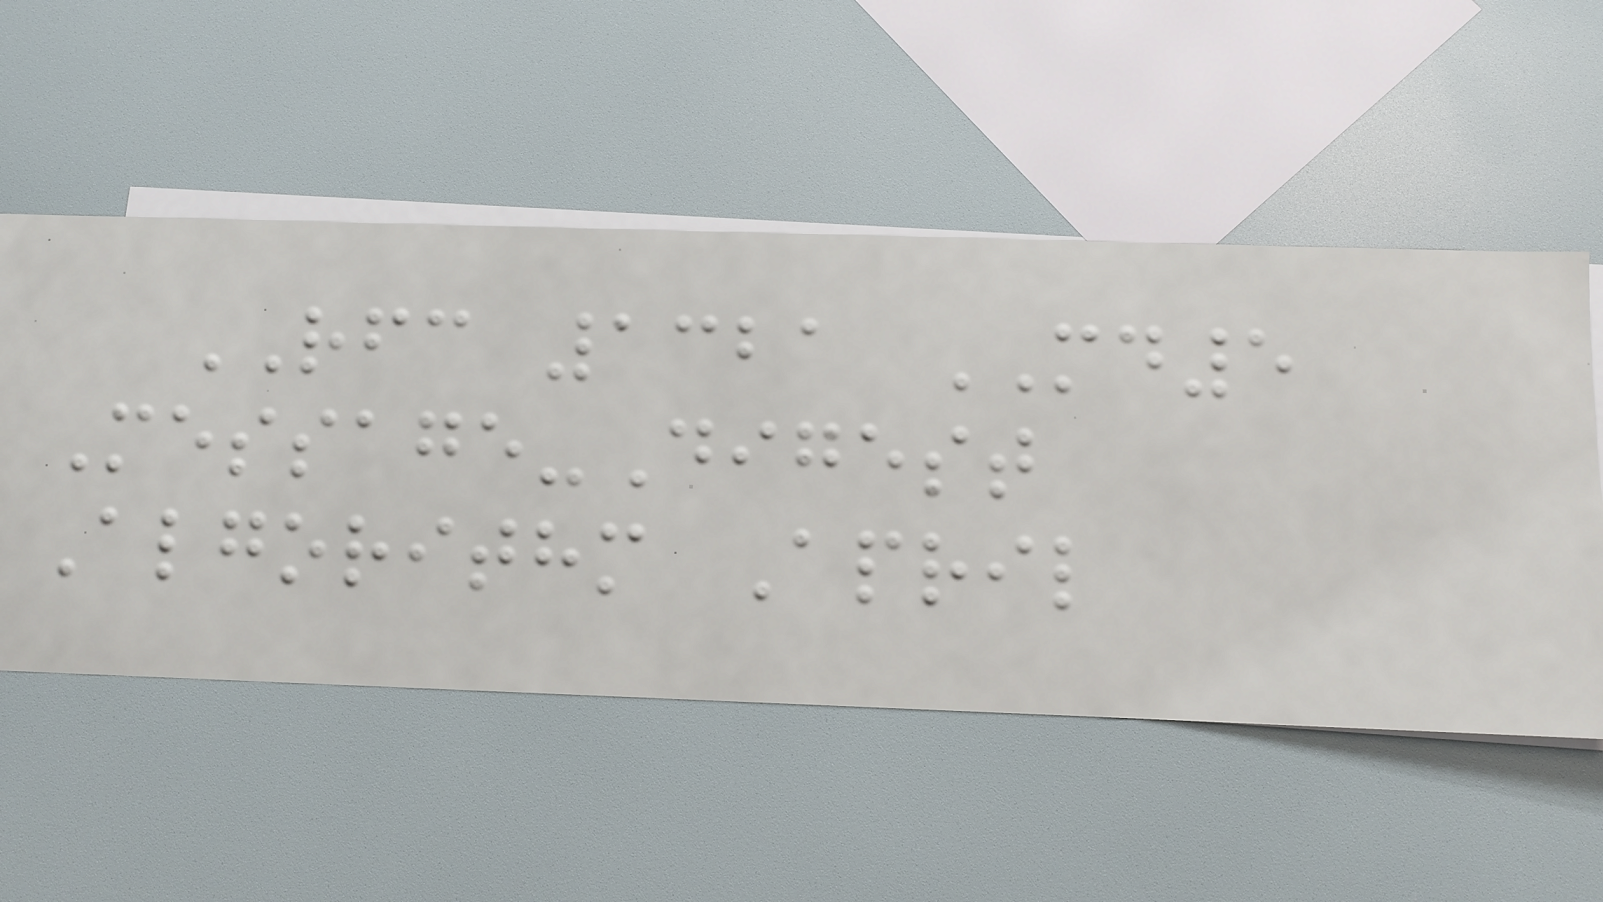RFC 1321 MD5
Message-Digest
Algorithm April
